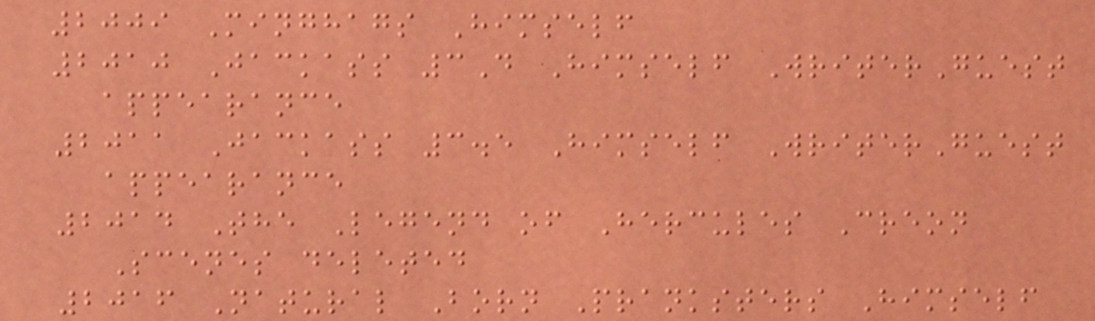2009 Minghags Himself
2010 Jackass 3D Himself WriterGuest
appearance
2011 Jackass 3.5 Himself WriterGuest
appearance
2014 The Legend of Hercules Creon
Scenes deleted
2016 Natural Born Pranksters Himself
